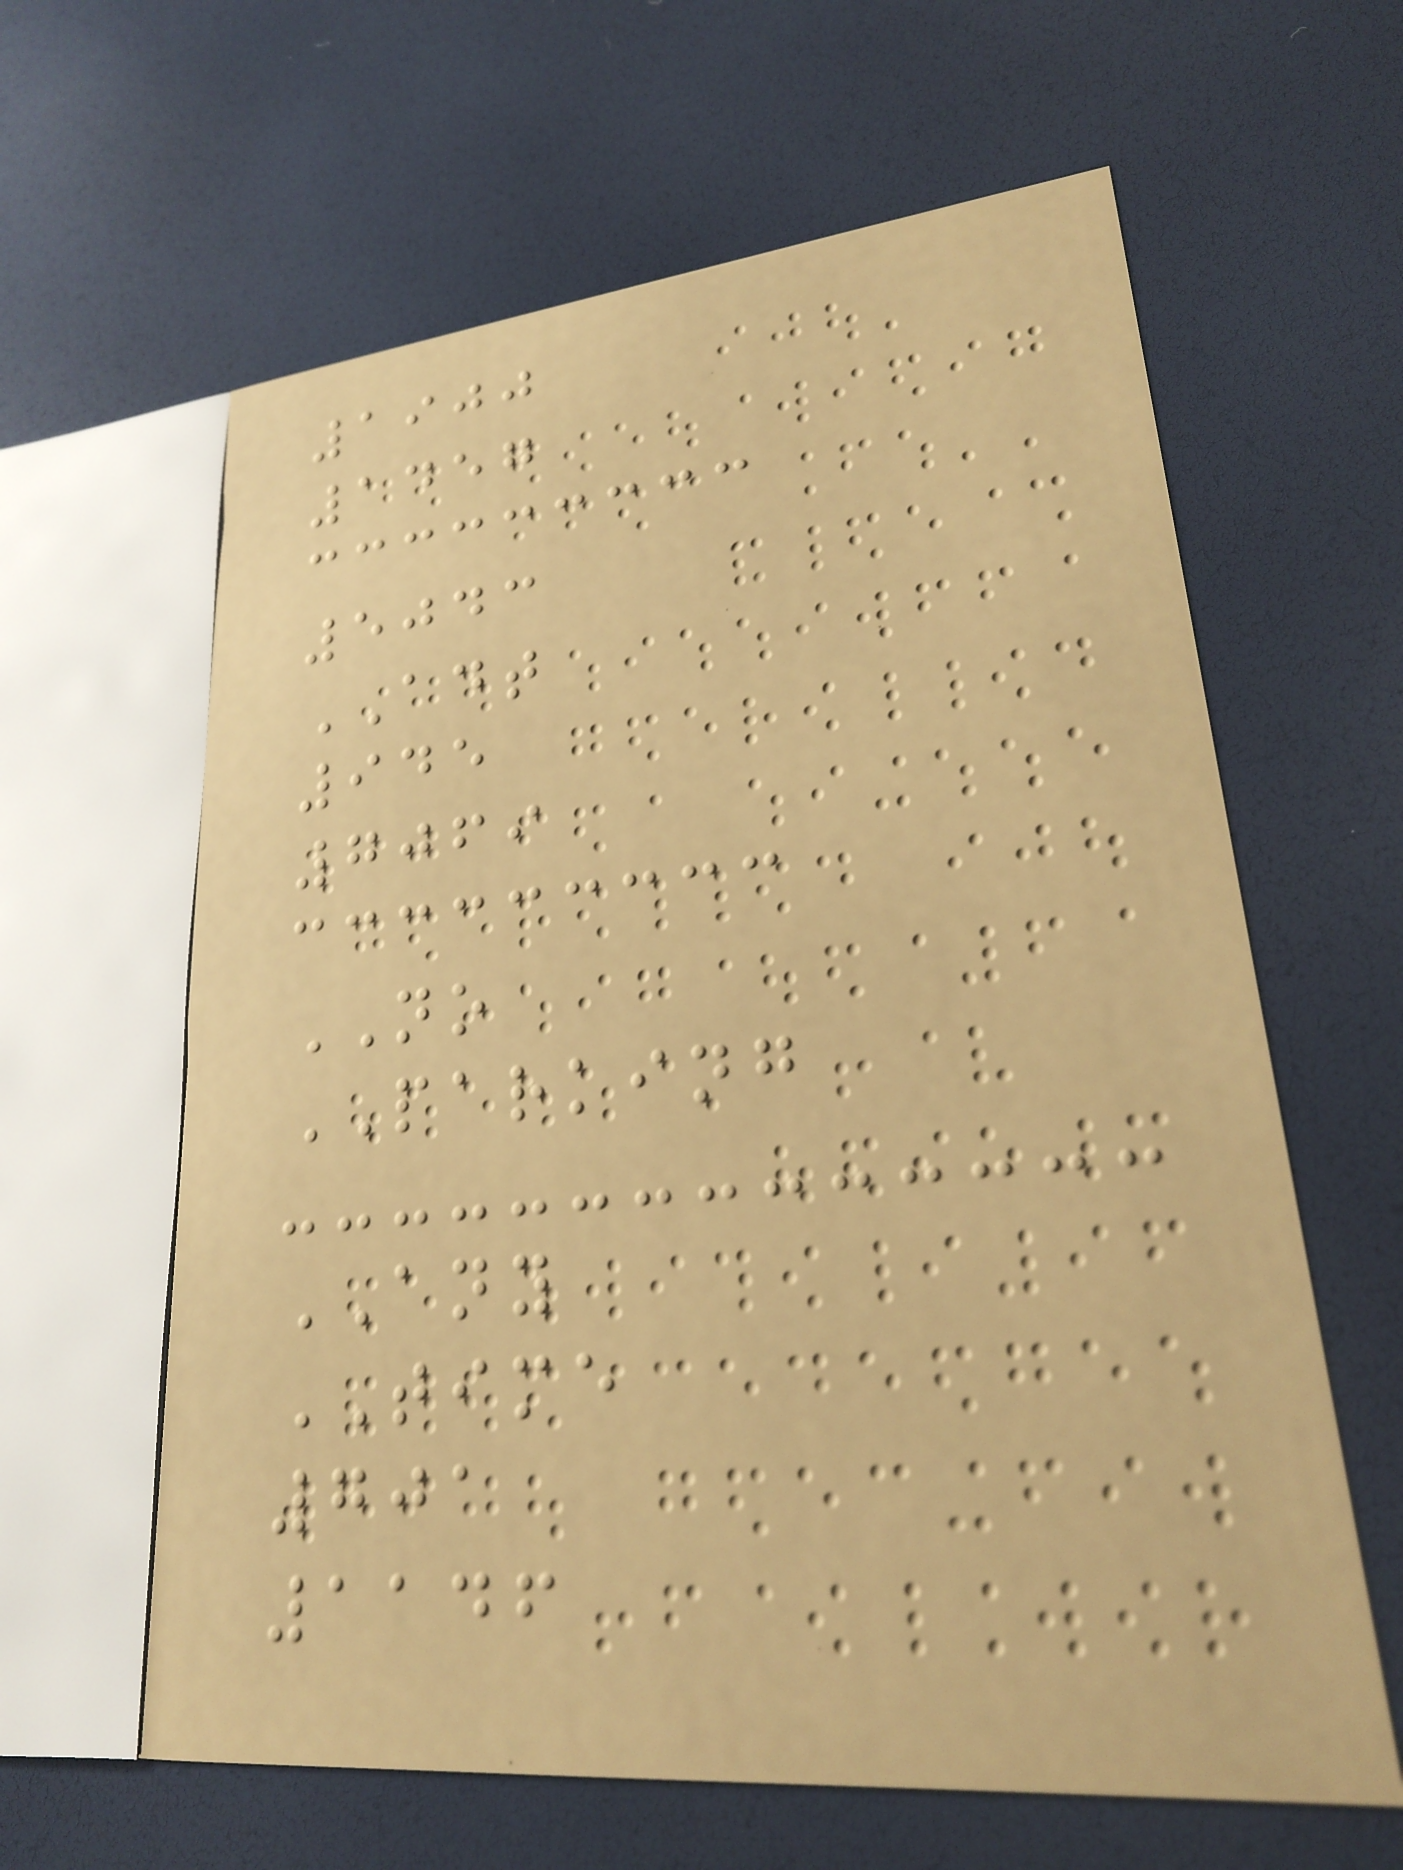1900
1457
5043
ADT
945
7069
NO
PARKING
ANY
TIME
701
1146
